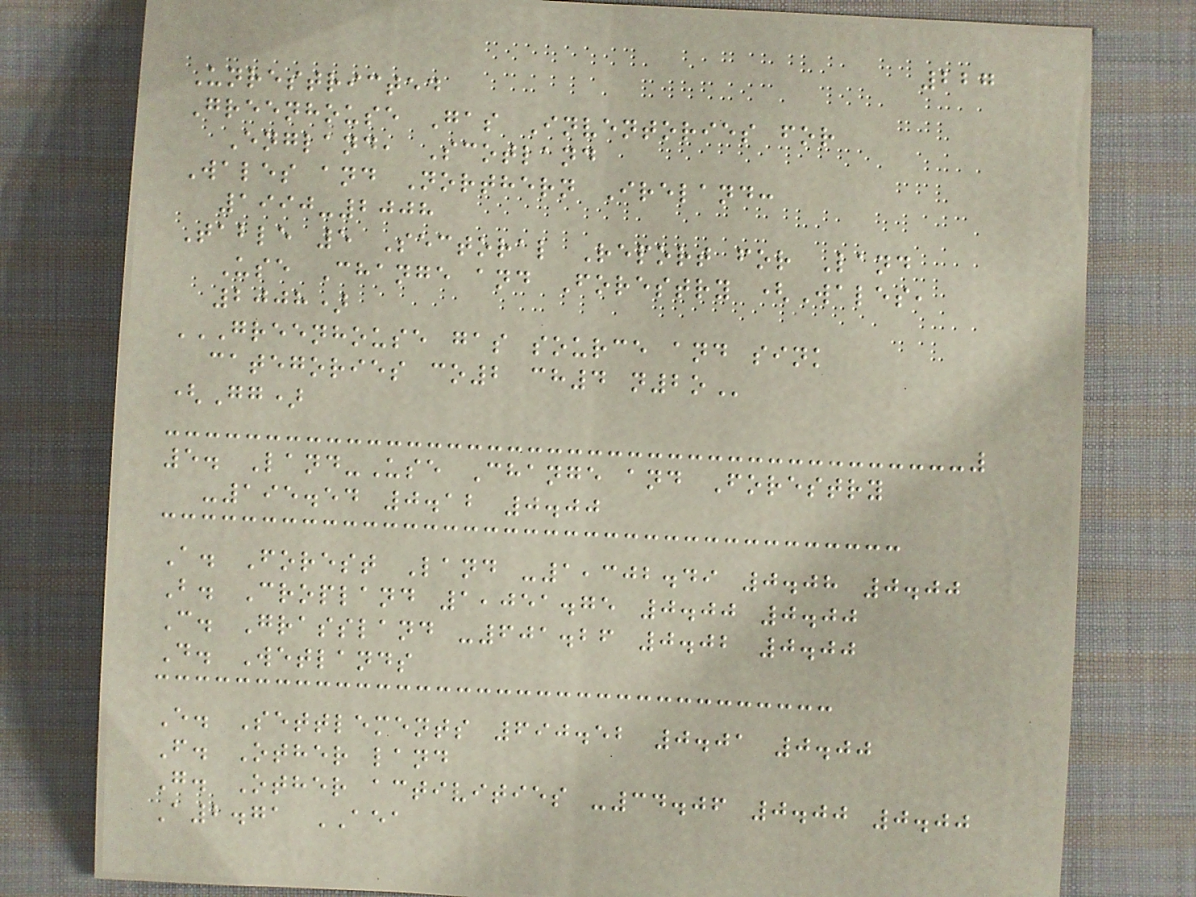227
Unrestricted
Greenhouse Gas Inventories for
England, Scotland
Wales and Northern Ireland:
1990-2008
Table 5 Sectoral Report for Land
Use Change and Forestry (Wales,
2008)
GREENHOUSE GAS SOURCE AND SINK
CATEGORIES CO2 CH4 N2O
(Gg)
5. Land-Use Change and Forestry
-195.54 0.12 0.00
A. Forest Land -1,302.49 0.08 0.00
B. Cropland 1,051.75 0.00 0.00
C. Grassland -601.26 0.02 0.00
D. Wetlands
E. Settlements 690.52 0.01 0.00
F. Other land
G. Other activities -34.06 0.00 0.00
A2.71 AEA
